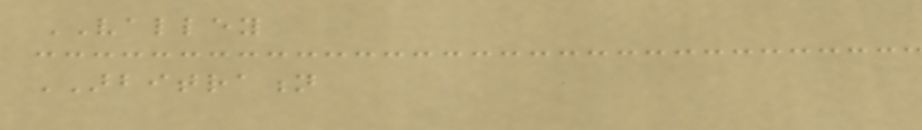VALLEY
ARBITRATION
